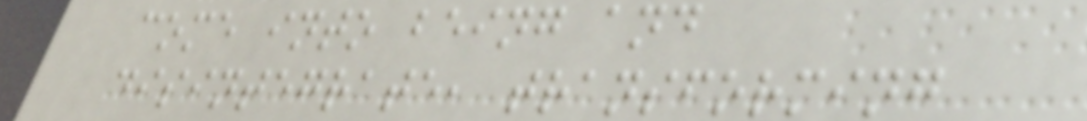come into being and
disintegrate, transforming
